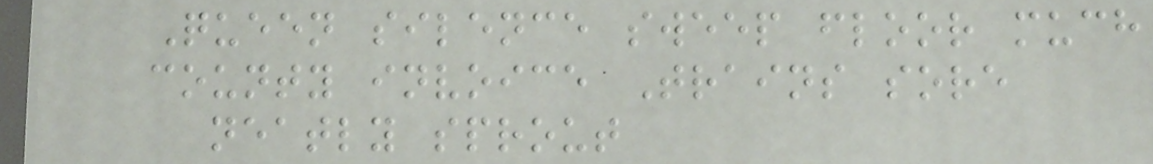Queen silence sweep floor much
county invoice Trains sore
neatly sprout
